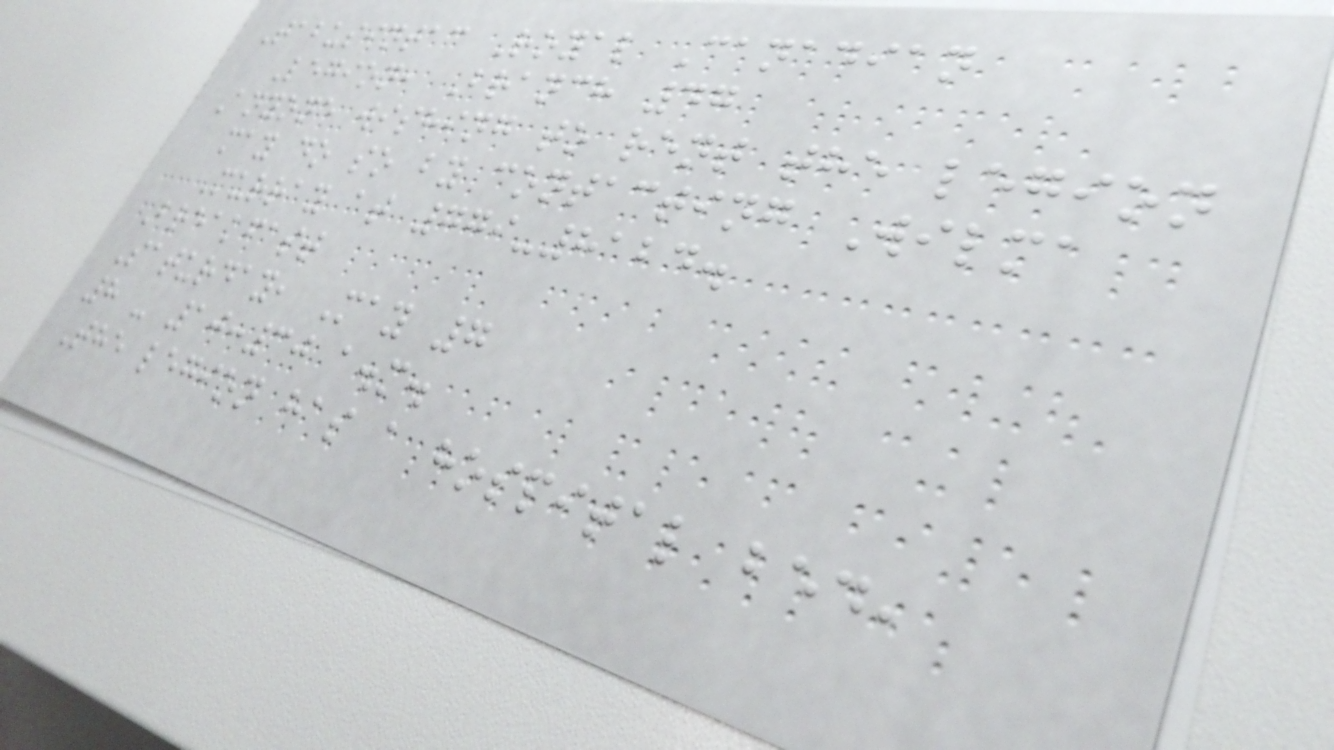Tabusintac Royal Canadian
Legion, Branch 47
Anyone wishing to rent the legion
may do so by contacting Wilma
Murray at 779-8124.
Breakfast
Saturday, May 7
8 - 10:30 a.m.
The legion has a hospital bed,
